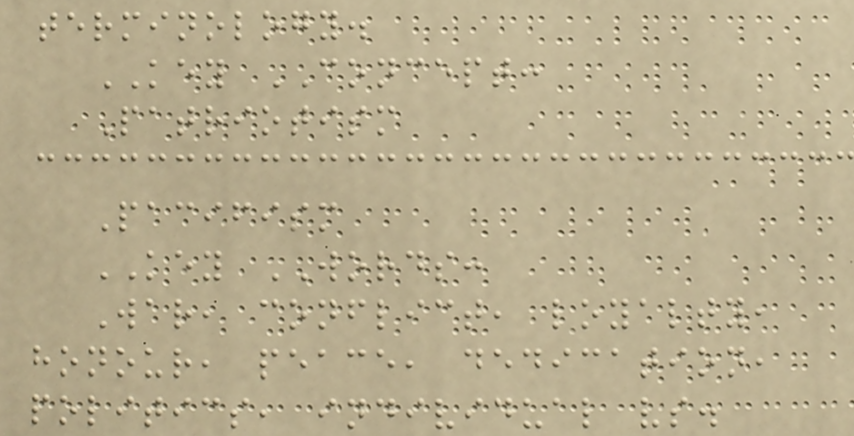terminology.
KEY CONCEPT:
Patriotism
Pacifism
KEY WORDS:
War, conflict, loyalty,
honour, peace, dedication,
politics, individual vs.
